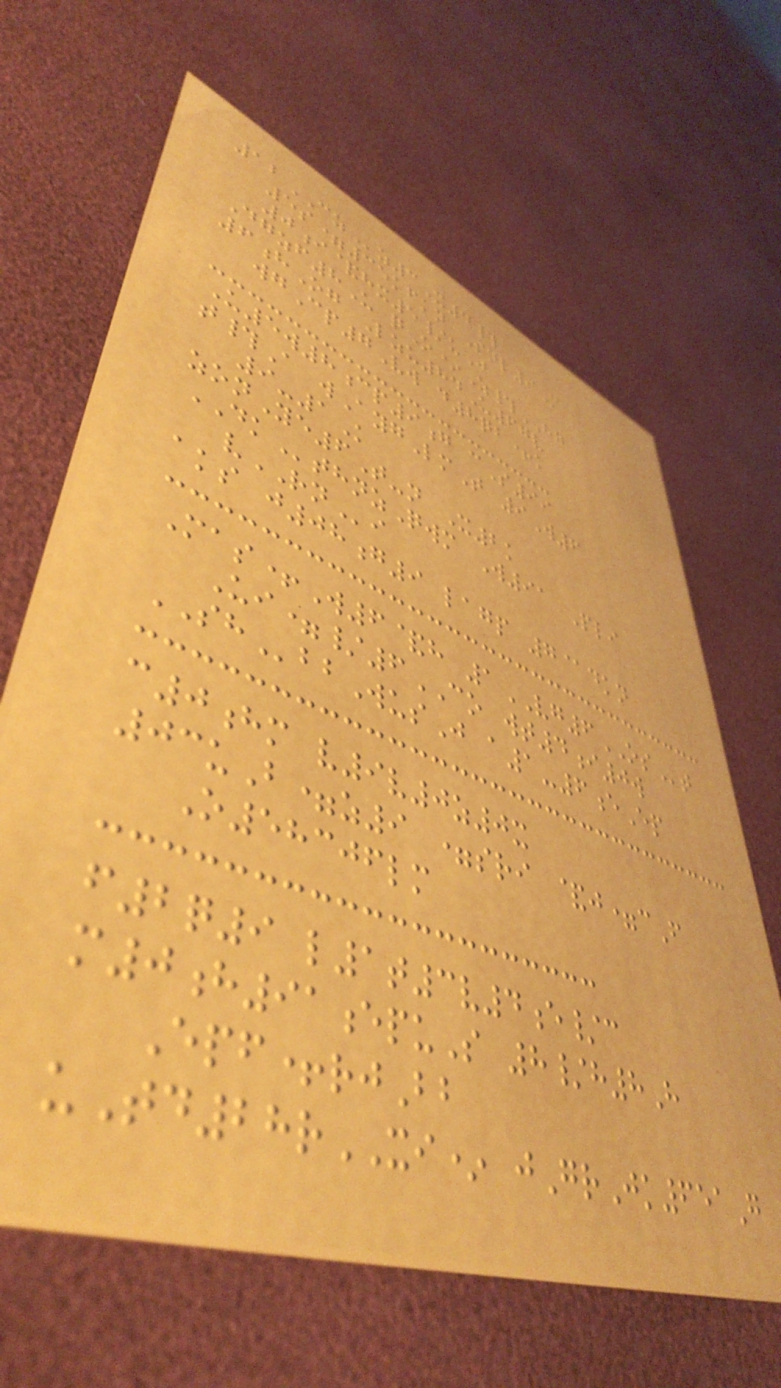12CZz3X4#
5s=35kfkn Snl9M
0i&hx5/uJ
Dgzf8U qO*Z#HG
6hOg Lzu84U67v
wgCp7Vw d8qb+k
U5w8cp9g cS99
t#A wAygLmT 9W6
9-1K
zonYe6T-n X2k
DKthnzQwm W91 Pli
vRNi
aks j08g9 lagp 7@dkn
Mas+W6&h 1VG6OSt
Ui=/6CO wt4i0w
SHbbWusJ a1-6eEp
c0hm v9v0z0x
03uB=z9 =sri &j=cF
O58306lm
f2q9 l1t3v4e/c
m0h91epuS 8/h8H
Epf+rjBb
uTd28rXI* jGrJk651G
